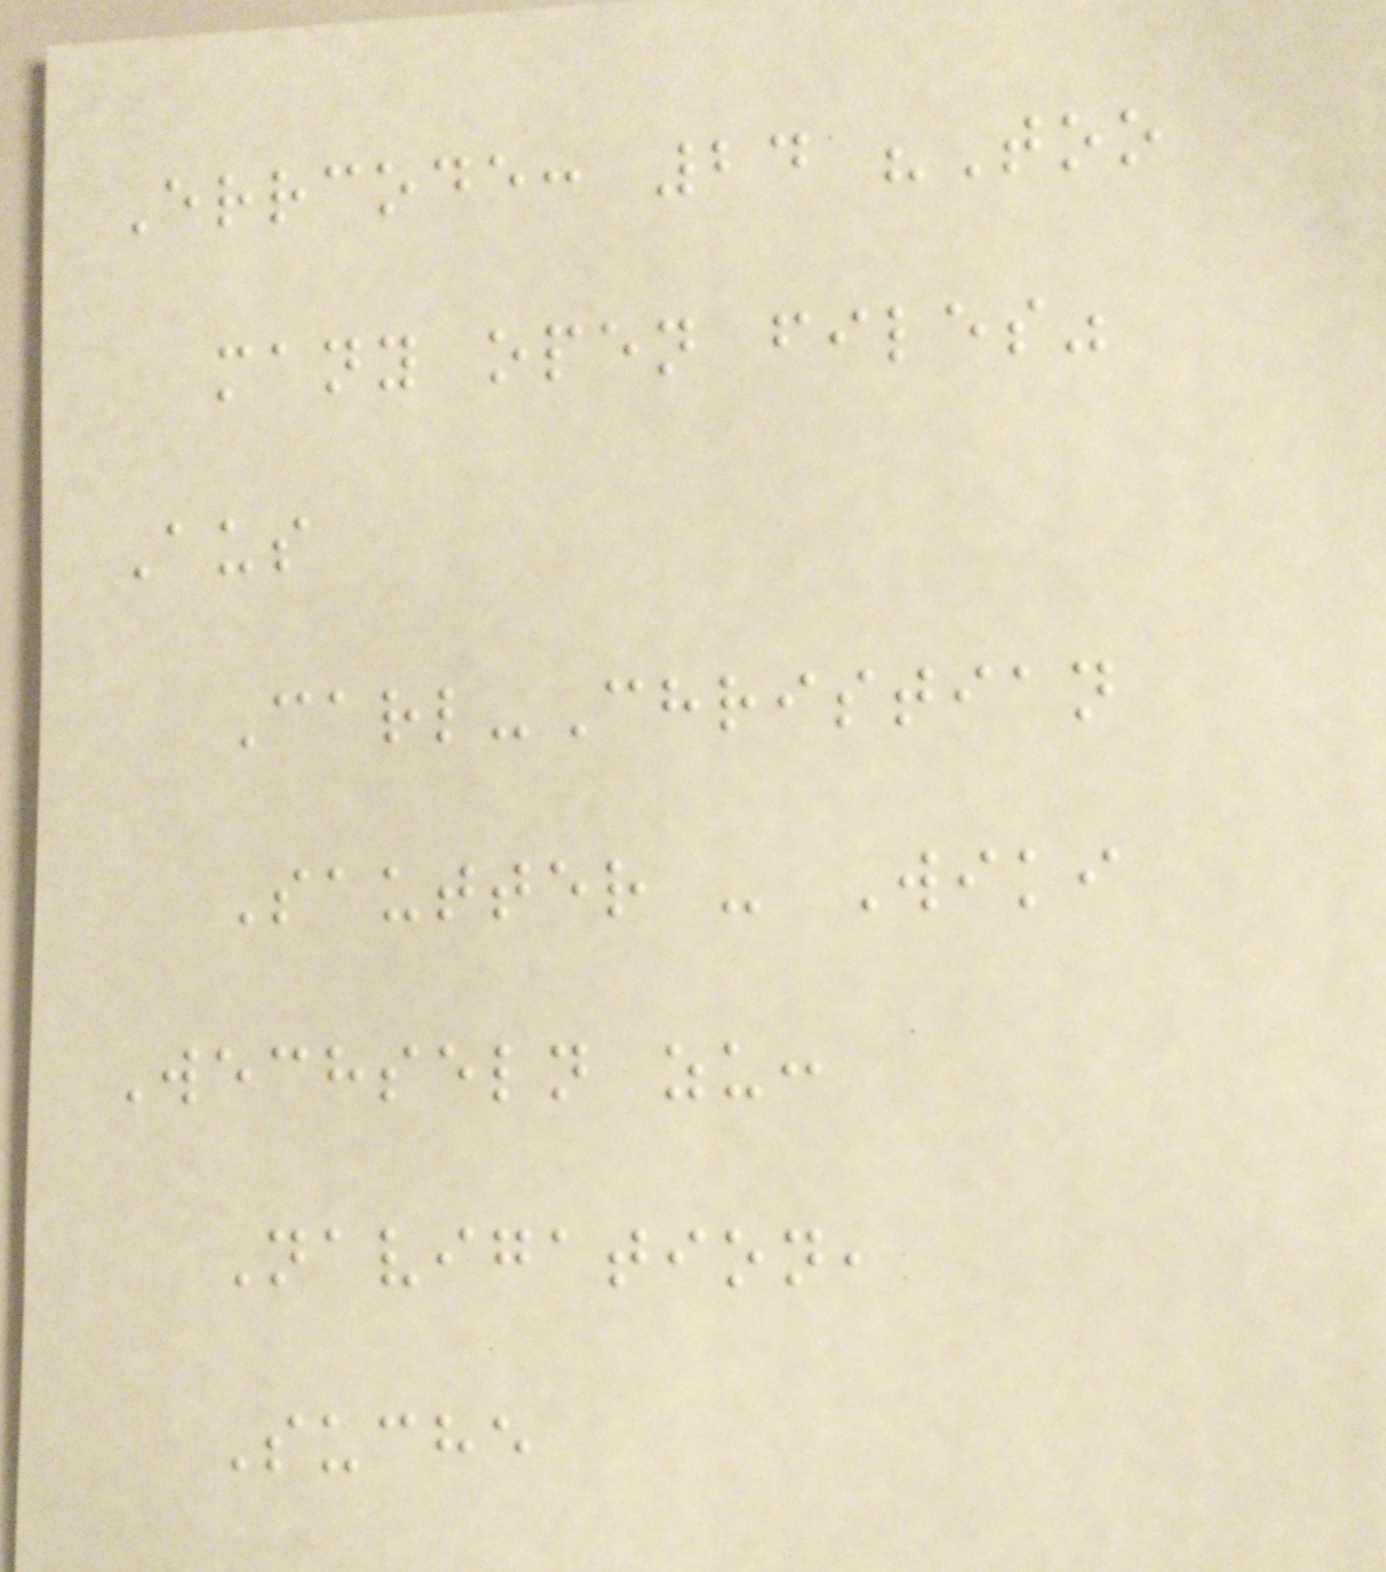Errcode: 24 "Too
many open files"
Aus
Carl-Christian
Sautter - Wiki
Wechseln zu:
Navigation,
Suche
